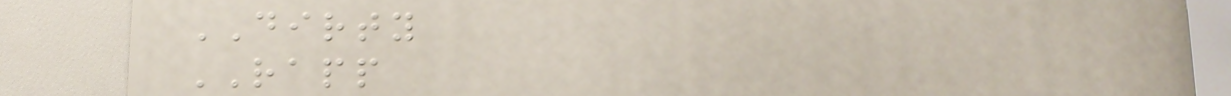DIRTY
RAPP
